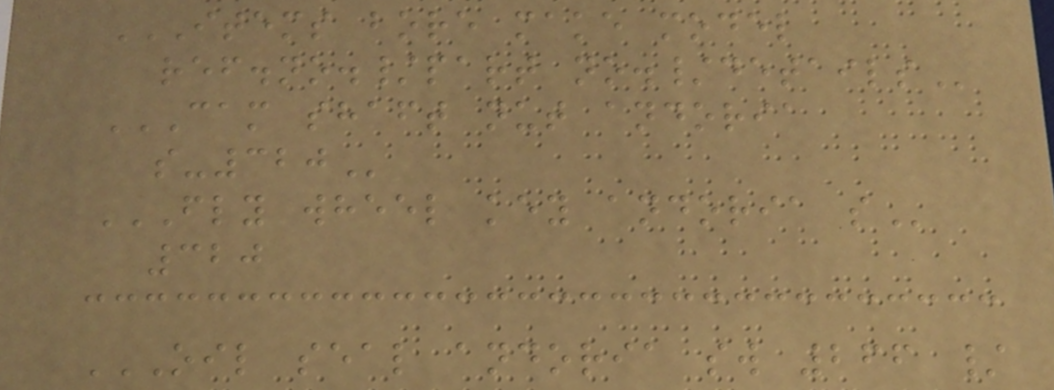ITEMS BORE MAKE MODEL
REF.NO./PART NO./DETAILS
CAM SHAFT NUT ANDORIA
S-320
FLY WHEEL KEY ANDORIA S
320
OIL SEAL ANDORIA SW 266 /
